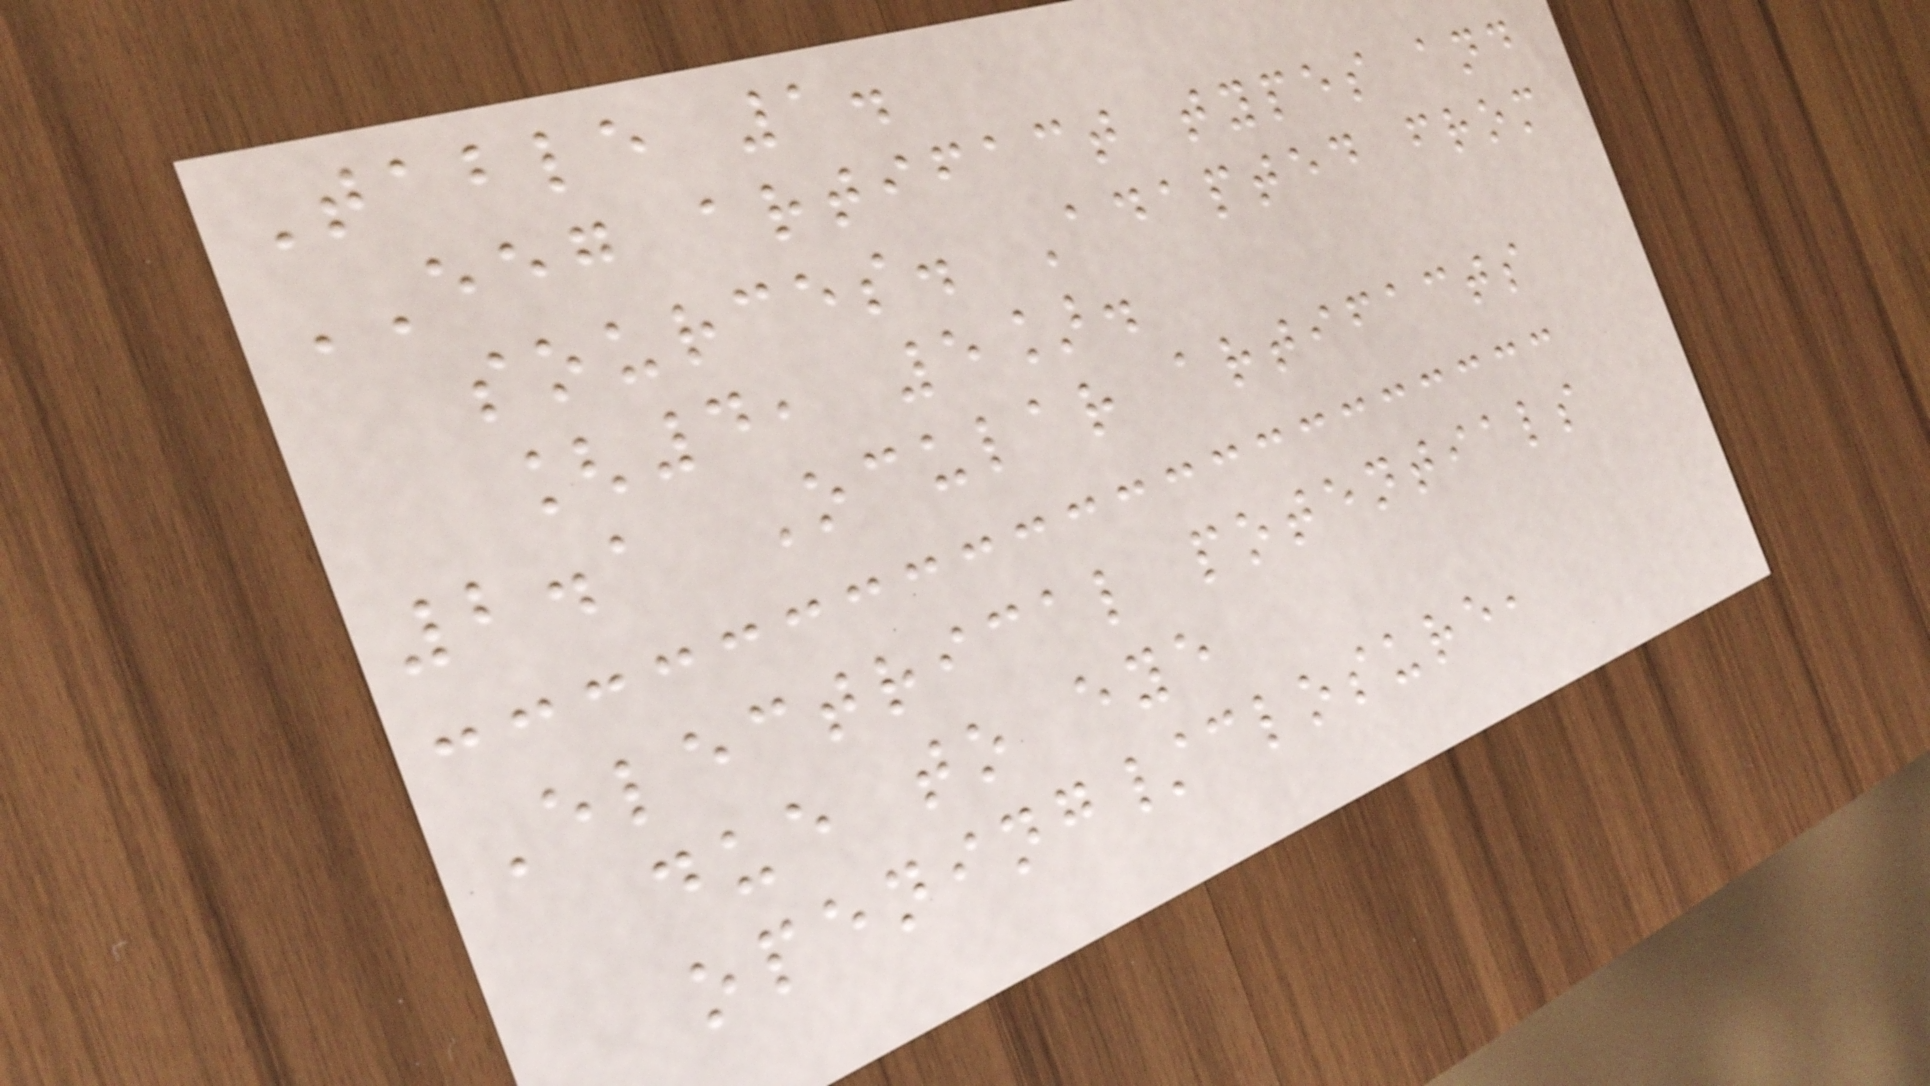Table 1.
EEG artifact types and
sources. Adapted from
[4, 5].
2.1 Ocular artifacts
Electrical potentials
due to eye
opening/closure,
